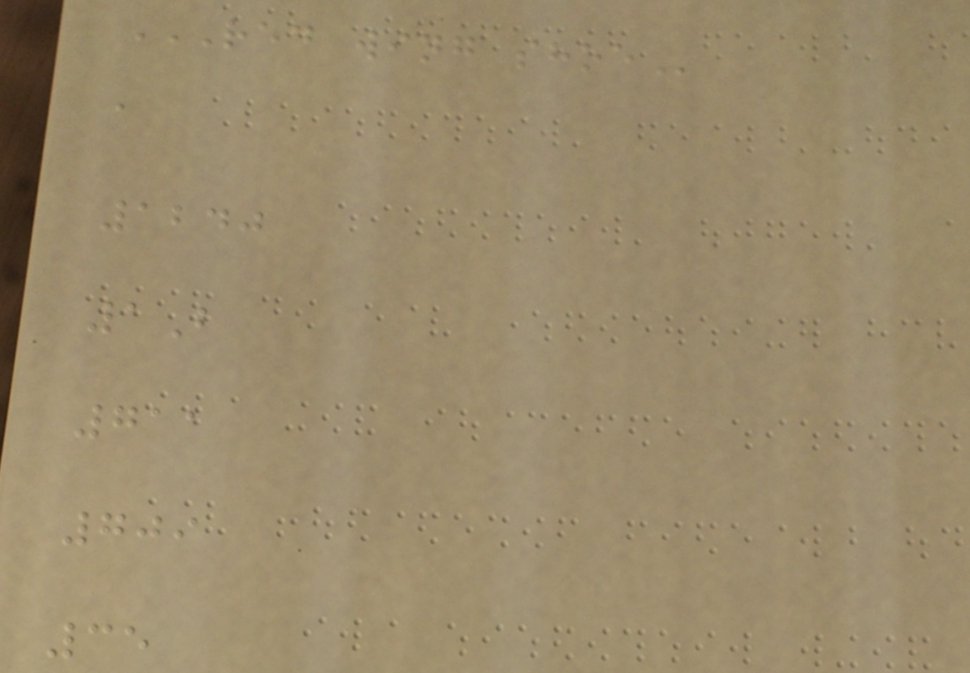RED WING SHOE
a
1240
1B
711
709
35
